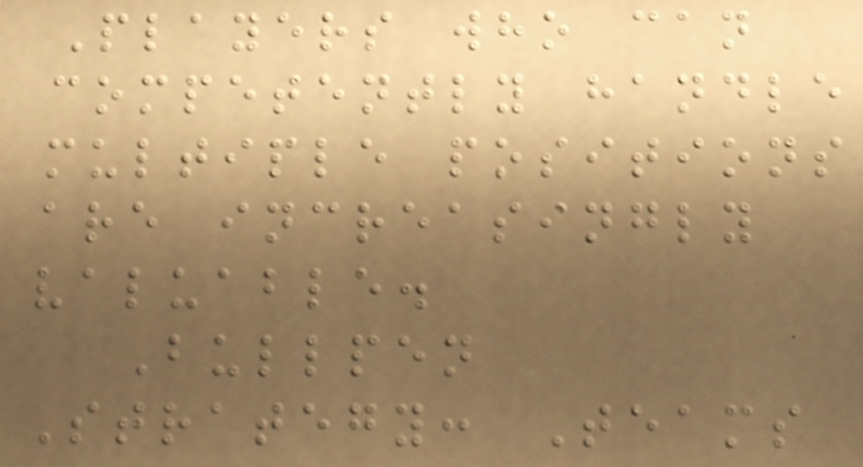Players who can
competently handle
multiple positions
are increasingly
valuable.
Bullpen
Strategy: Teams
